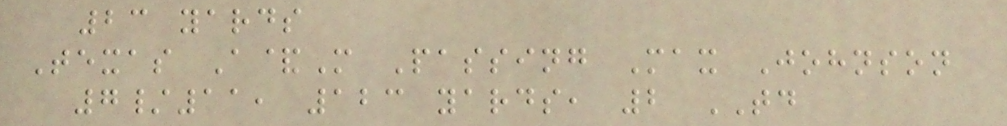23 yards
Texas A&M Passing Max Johnson
7/11, 123 yards, 2 TD
